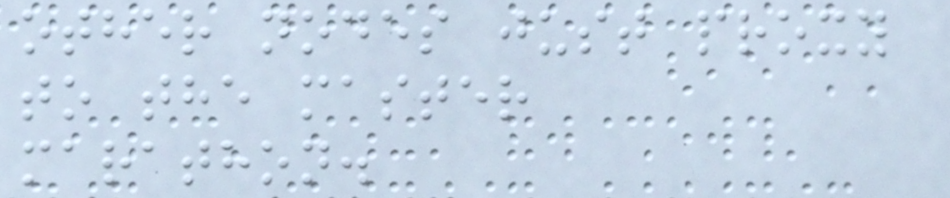other nodes just proxy
to the master
marathon.
